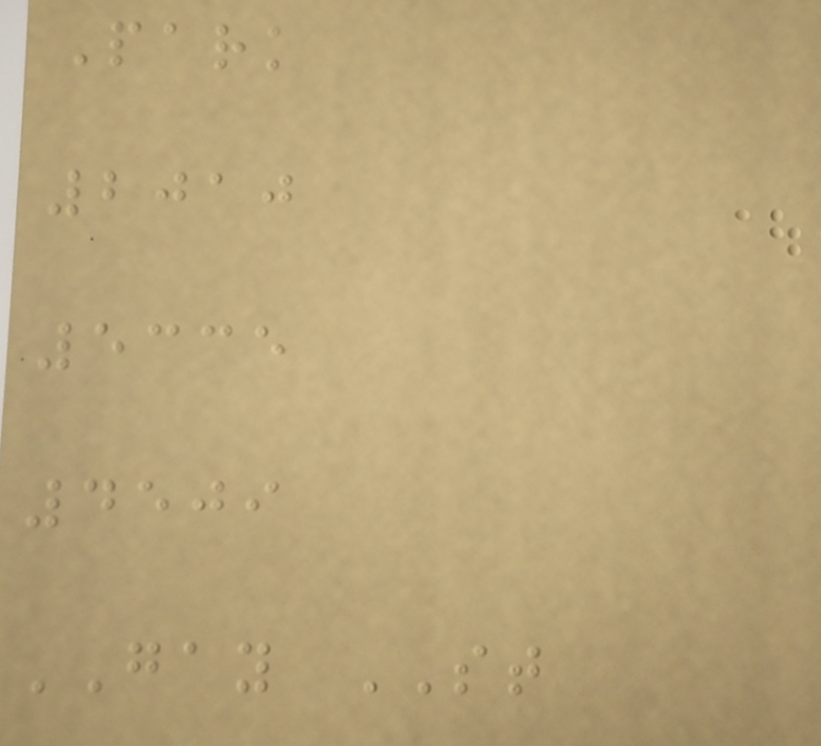Park
2010
5335
4509
GAY ST
